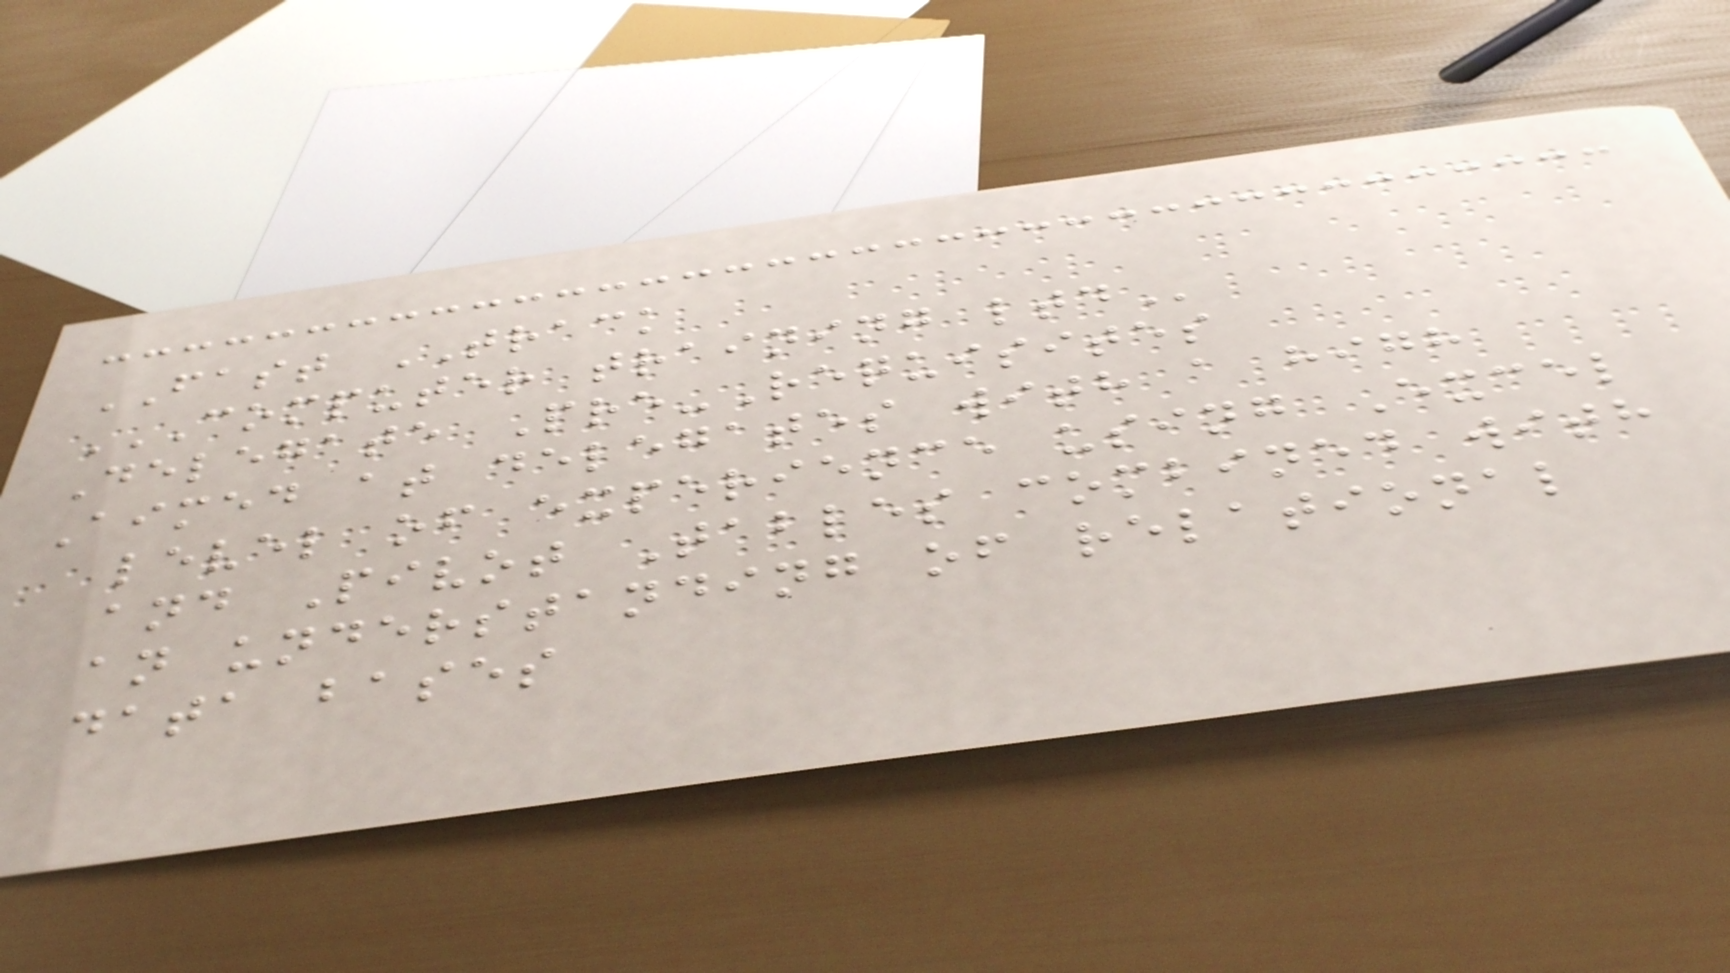FAST TRACK
COMPUTER TRAINING LTD
Delegate Pre-Requisites
Aimed at delegates with a high
level of experience using Excel
and Pivot Tables combined with
an understanding of relational
data bases
